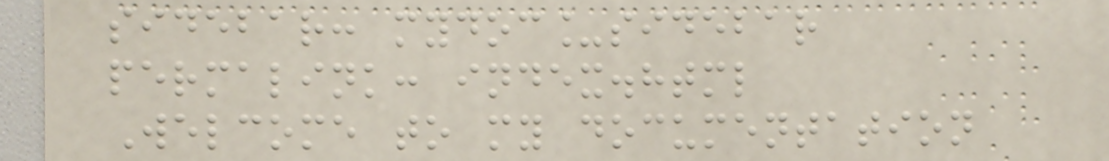sidebar: mydoc_sidebar
permalink: index.html
Welcome to my documentation
